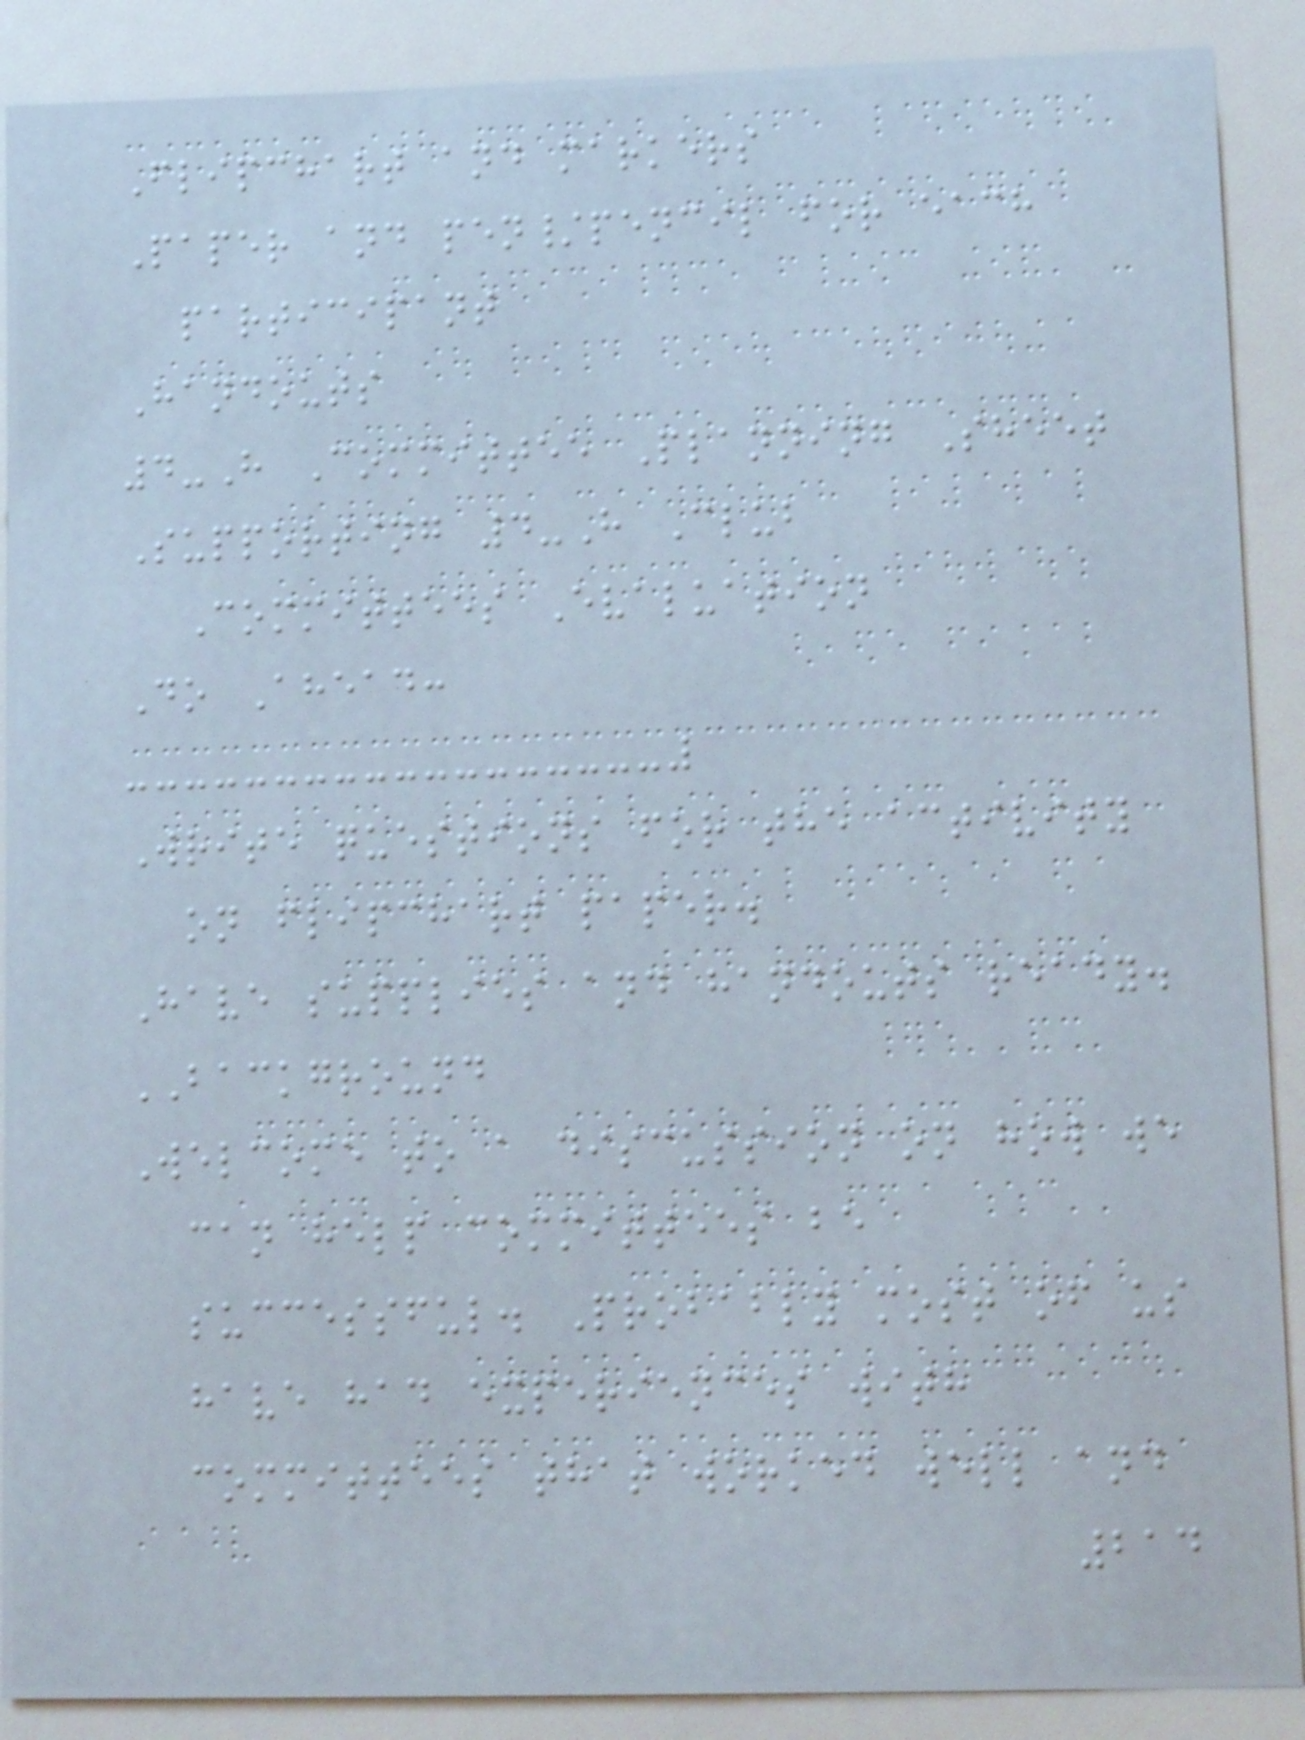Flipchart and markers
Paper and pen/pencil for each
participant
Handouts
4-H Committee Planning Sheet
Supporting 4-H Club
Committees Evaluation
Do Ahead:
Write questions for the activity
on flipchart paper.
Have supplies and handouts ready.
BACKGROUND
Welcome to a discussion on how we
can help committees be
successful. Probably most of us
have had experiences with
committees that worked well and
214
